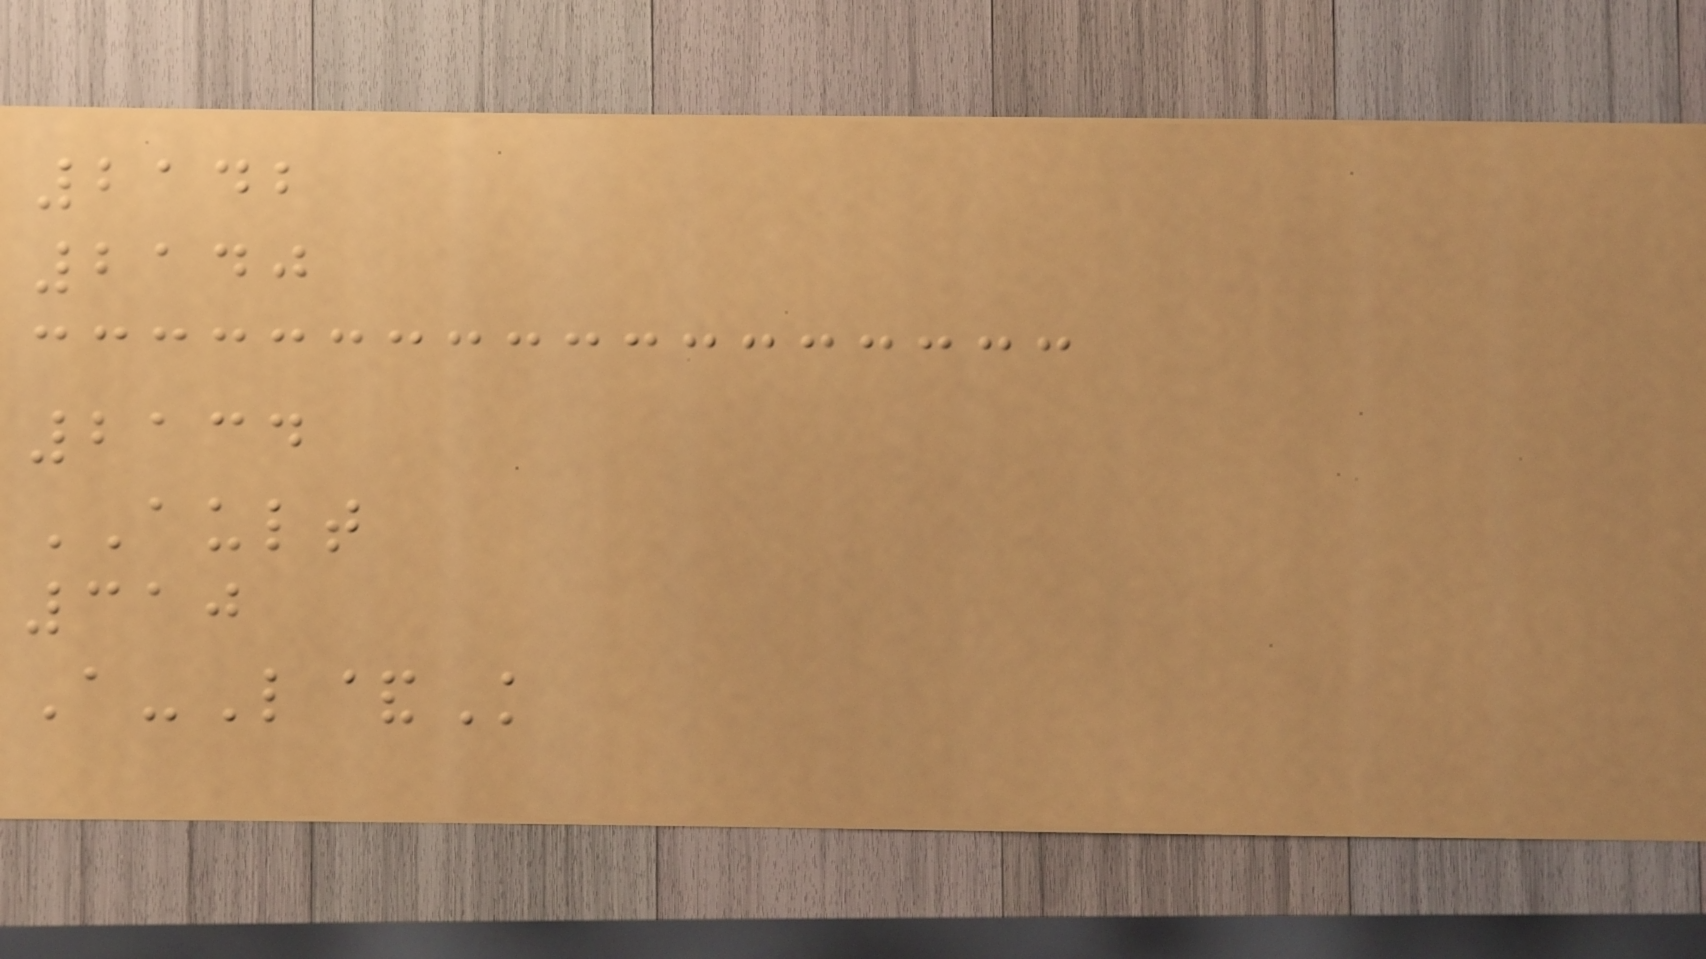2142
2140
2134
AULT
310
A-L&K
